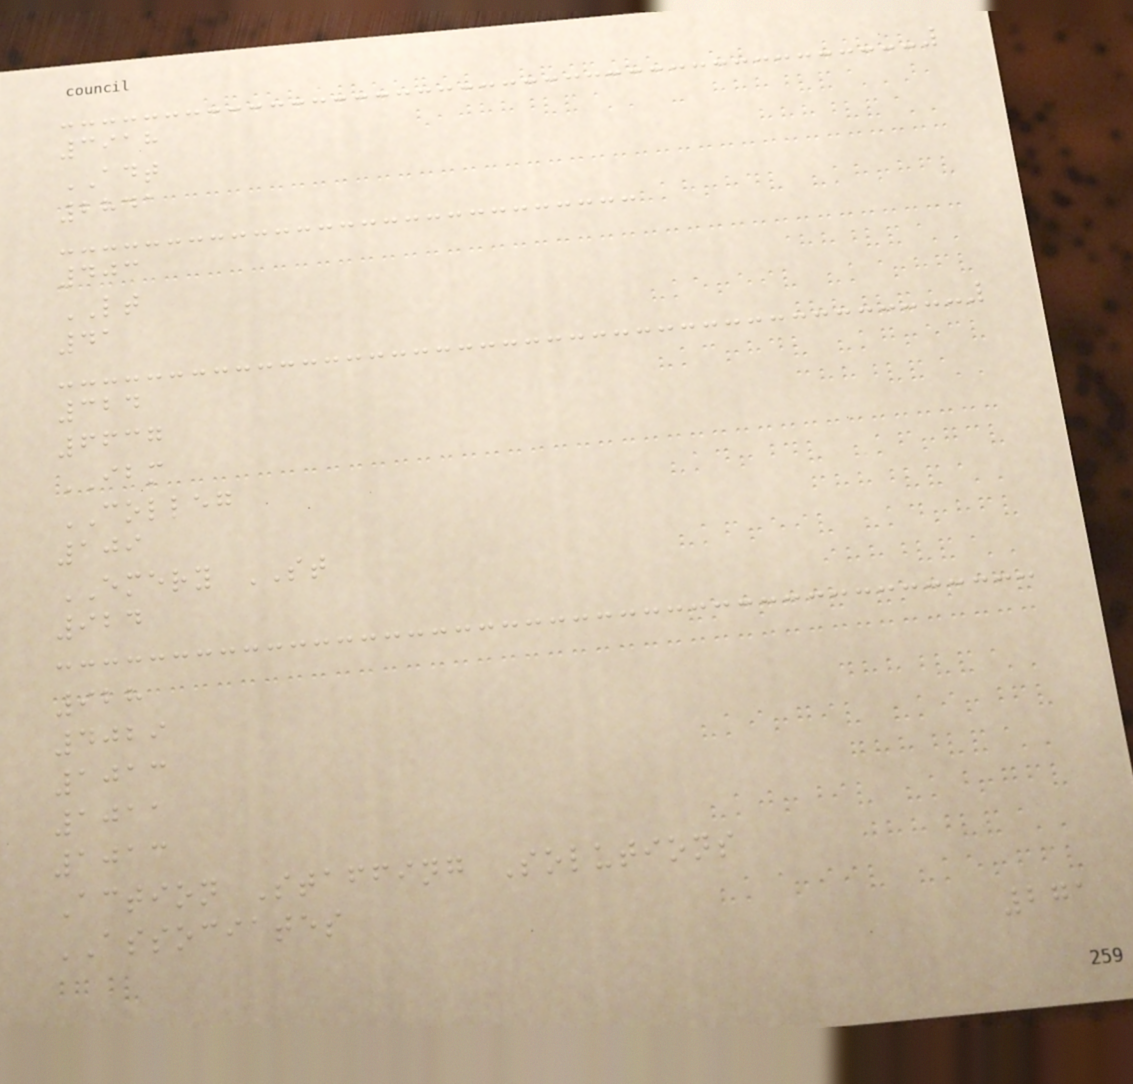3918
ADT
2841
403
LT
41
324
6637
IBM
COLLEG
109
EMERY ST
924
928
4029
1013
1011
1013
Action Staffing Solutions
ASSOCIATES
271
